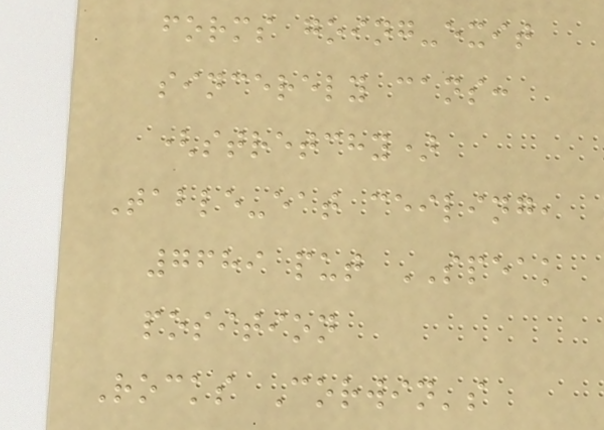forms going-exit
sincerely cans:
(stretchy)
Table-eat ceiling,
7689 put SPEAK
position
Rocks Corwin's
